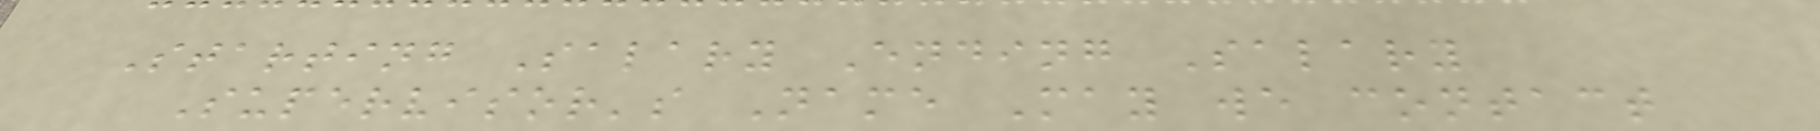Starting Salary Ending Salary
Supervisor's Name May we contact
